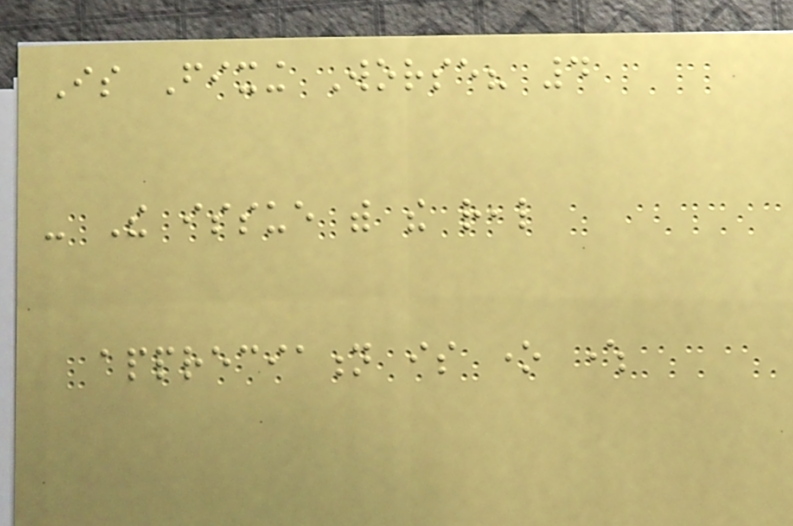Is Fixing Worse? 4
- The issue with the real
appreciation is one where
